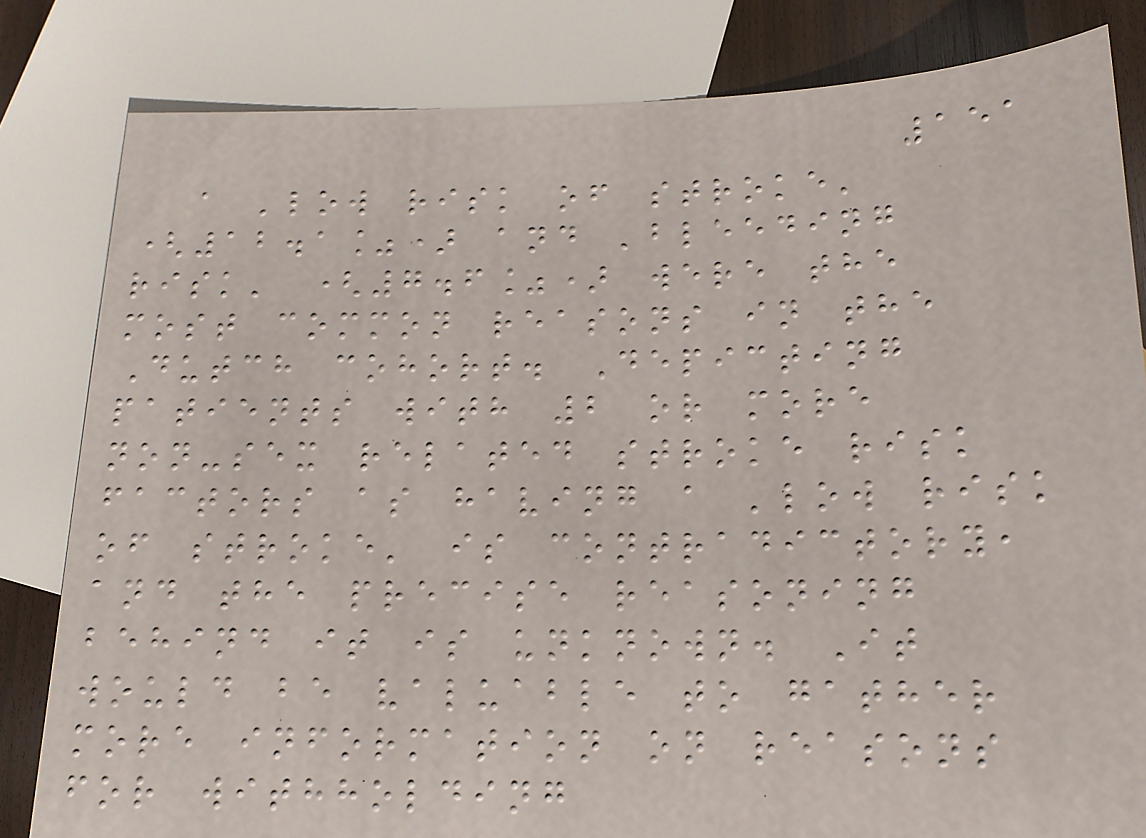151
a 'low risk of stroke'
(12.1%) and 'bleeding
risk' (7.6%) were the
most common reasons in the
Dutch cohort. Depicting
patients with 2 or more
non-sex related stroke risk
factors as having a 'low risk
of stroke' is contradictory,
and the precise reasoning
behind it is unknown. It
would be valuable to gather
more information on reasons
for withholding
